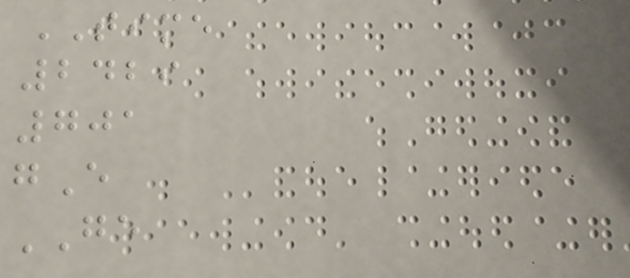TIME
2429
701
gE
GE
